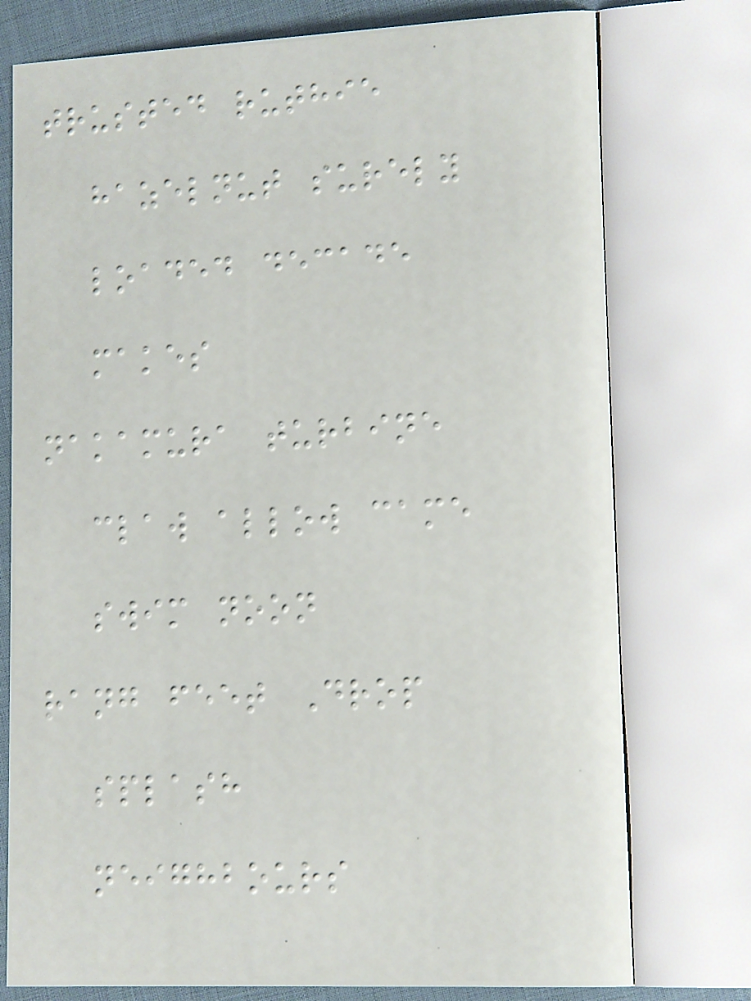trusted ruthie
hazelnut surely
loaded decade
makes
nakamura turbine
claw allow came
swim noon
rang feet Drop
splash
neighbours
